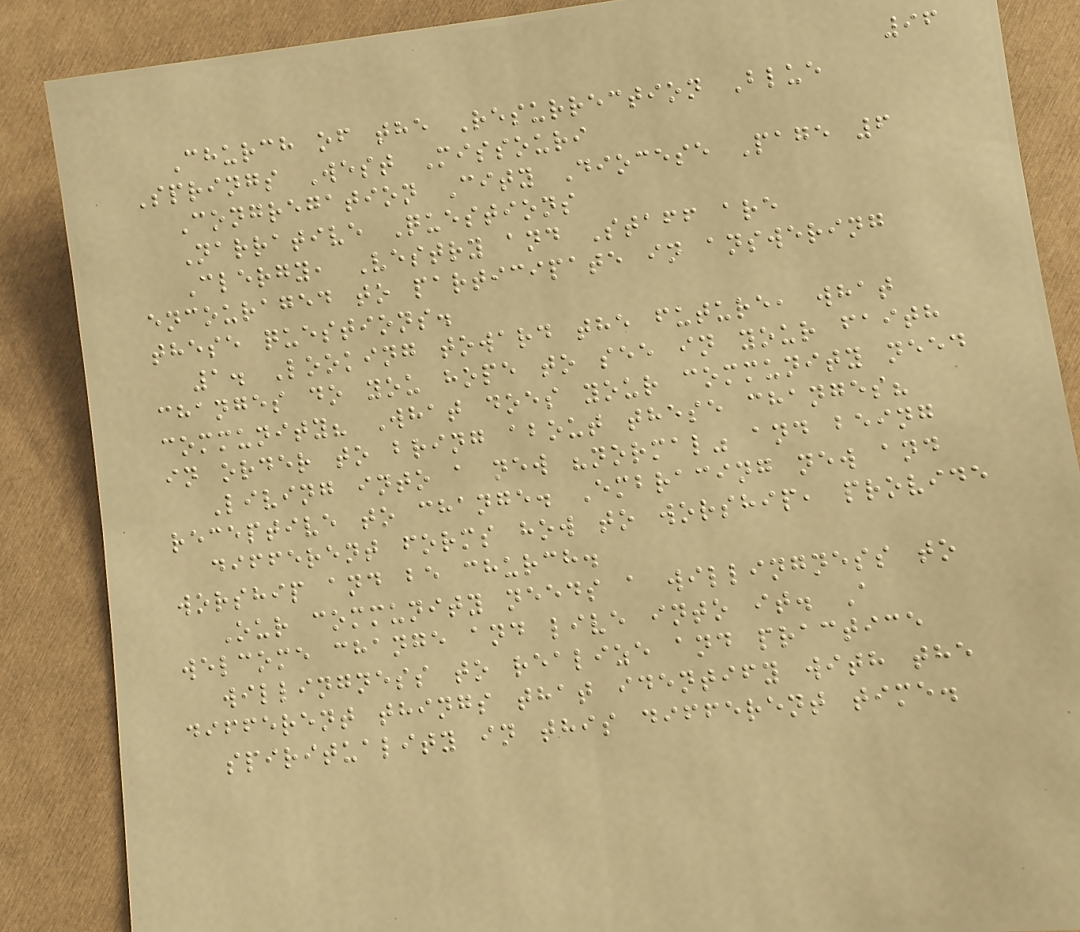96
Church of the Resurrection Blue
Springs West Missouri
Congregation City Diocese Page 6
Narrative Questions
Clergy, Vestry and Staff are
encouraged to participate in answering
these questions.
1. Looking toward the future, what
changes do you hope to see in your faith
community? What does your community need
in order to bring about these changes?
Living into a new "normal" and being
receptive to change. Embracing new and
different forms how to worship, provide
worship and be church.
Our community needs a willingness to
welcome change and live into it. A
willingness to realize and practice
different things that identify with the
spirituality in this different time.
